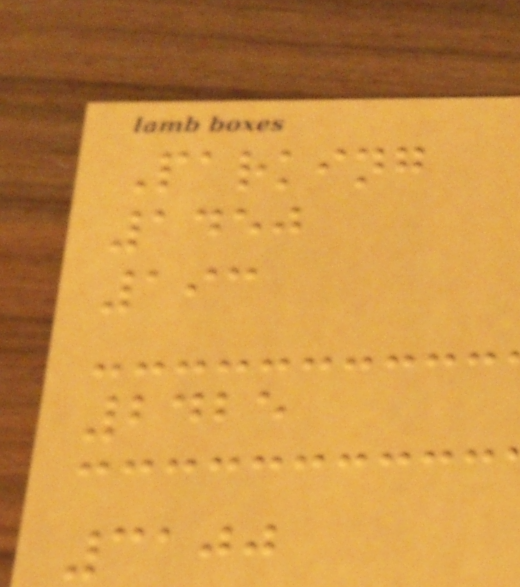Parking
1450
193
2425
3100
